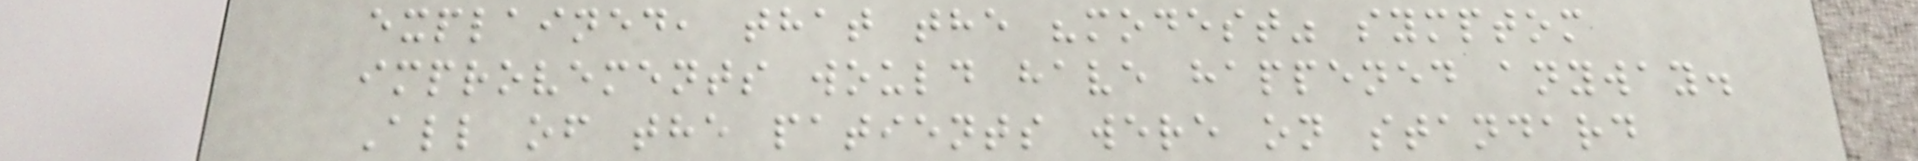explained, that the "modest" symptom
improvements would have happened anyway.
All of the patients were on standard
